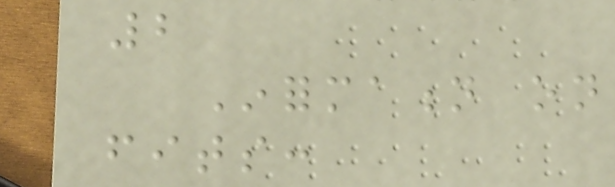2
Information on
fits:
